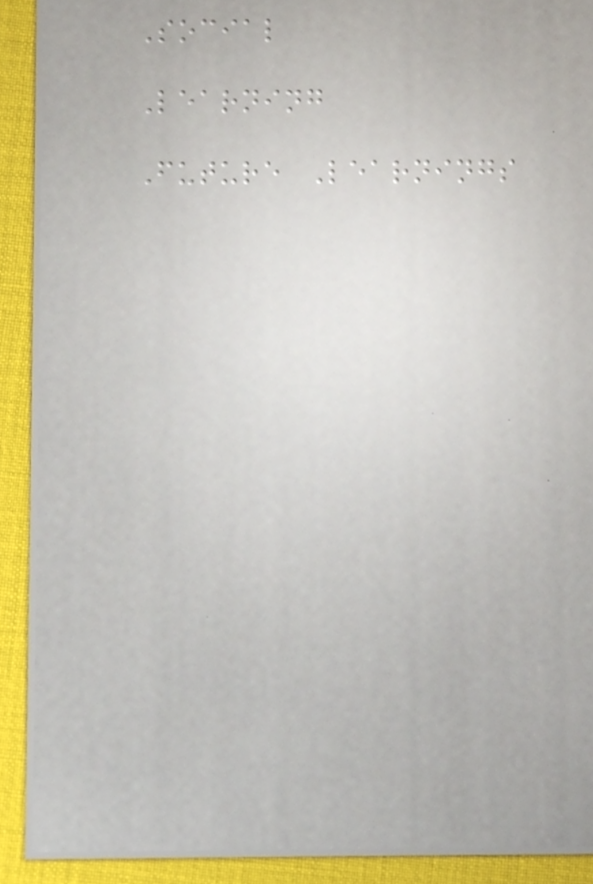Social
Learning
Future Learnings
